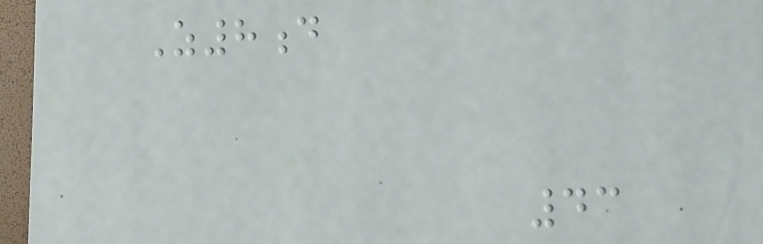Z8d
43
